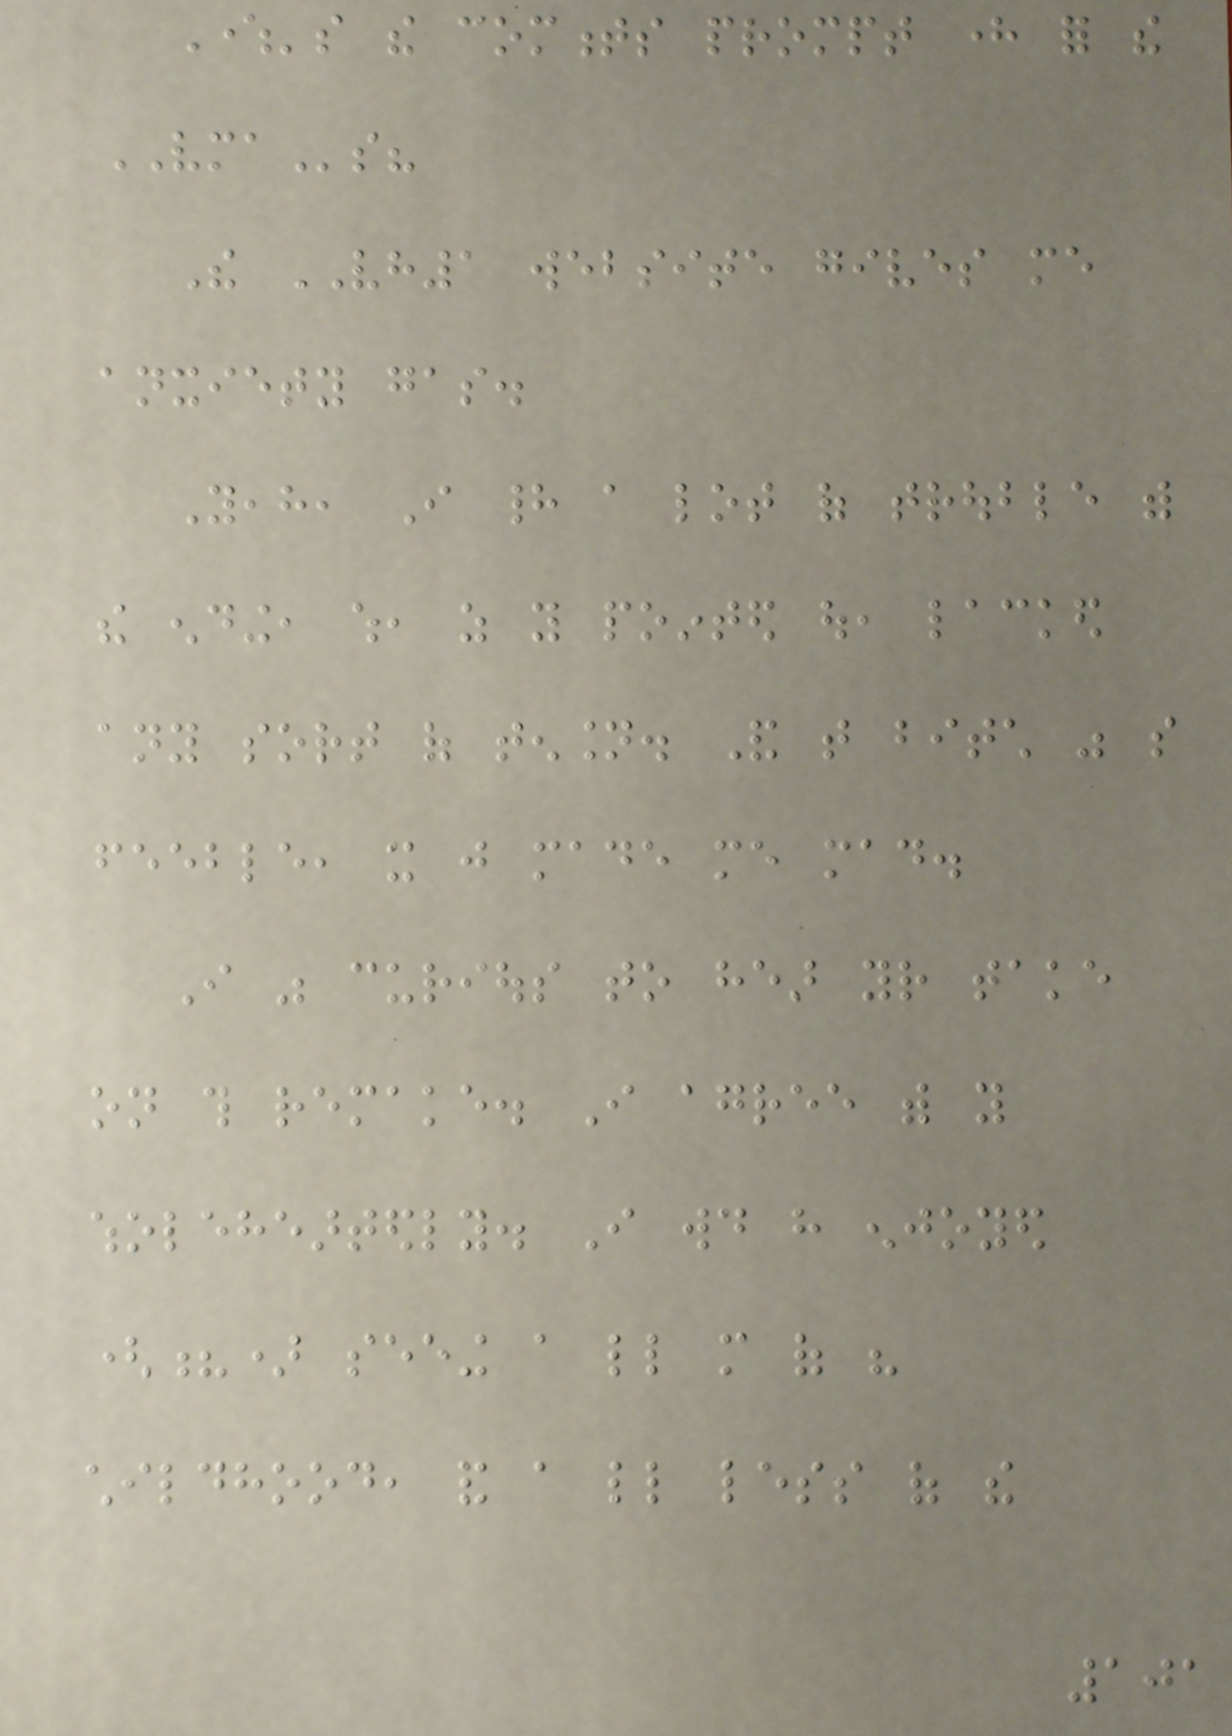Where's the comments prompt here for the
VMAs?
The VH1 website gives me
anxiety gas.
Yeah, I had a lot of trouble with
the ending, which, as you pointed out, lacked
any sort of tension. And that bitch was so
feeble, it just made me mad.
I was curious to hear your take
on this remake. I agree with you
wholeheartedly. I would have enjoyed
(?) seeing a little more of his
childhood, and a little less of the
101
